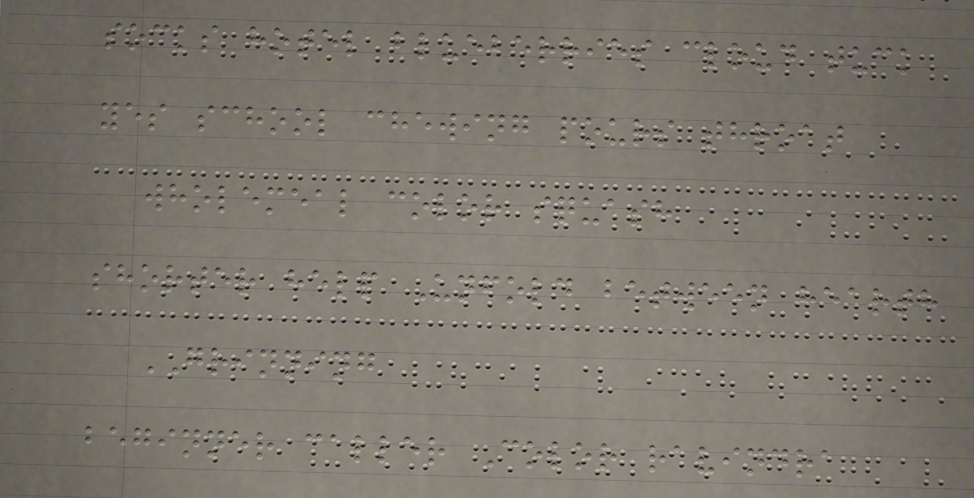socks hotel blueberries cloud tuck
yes school chewing pours throat
wholemeal color squash
shorter help Unfold between hearth
GRINNING
beginner caller Color ravindra
